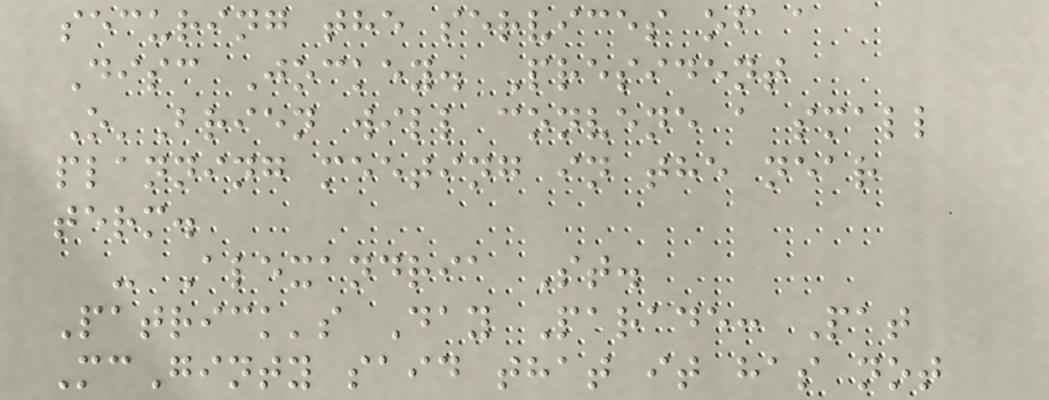securing the services of a
Disc Jockey. President
O'Brien will convene a small
planning meeting in the near
term.
- Alexandria St.
Patrick's Day Parade: Pat
McGinty said that it has not
